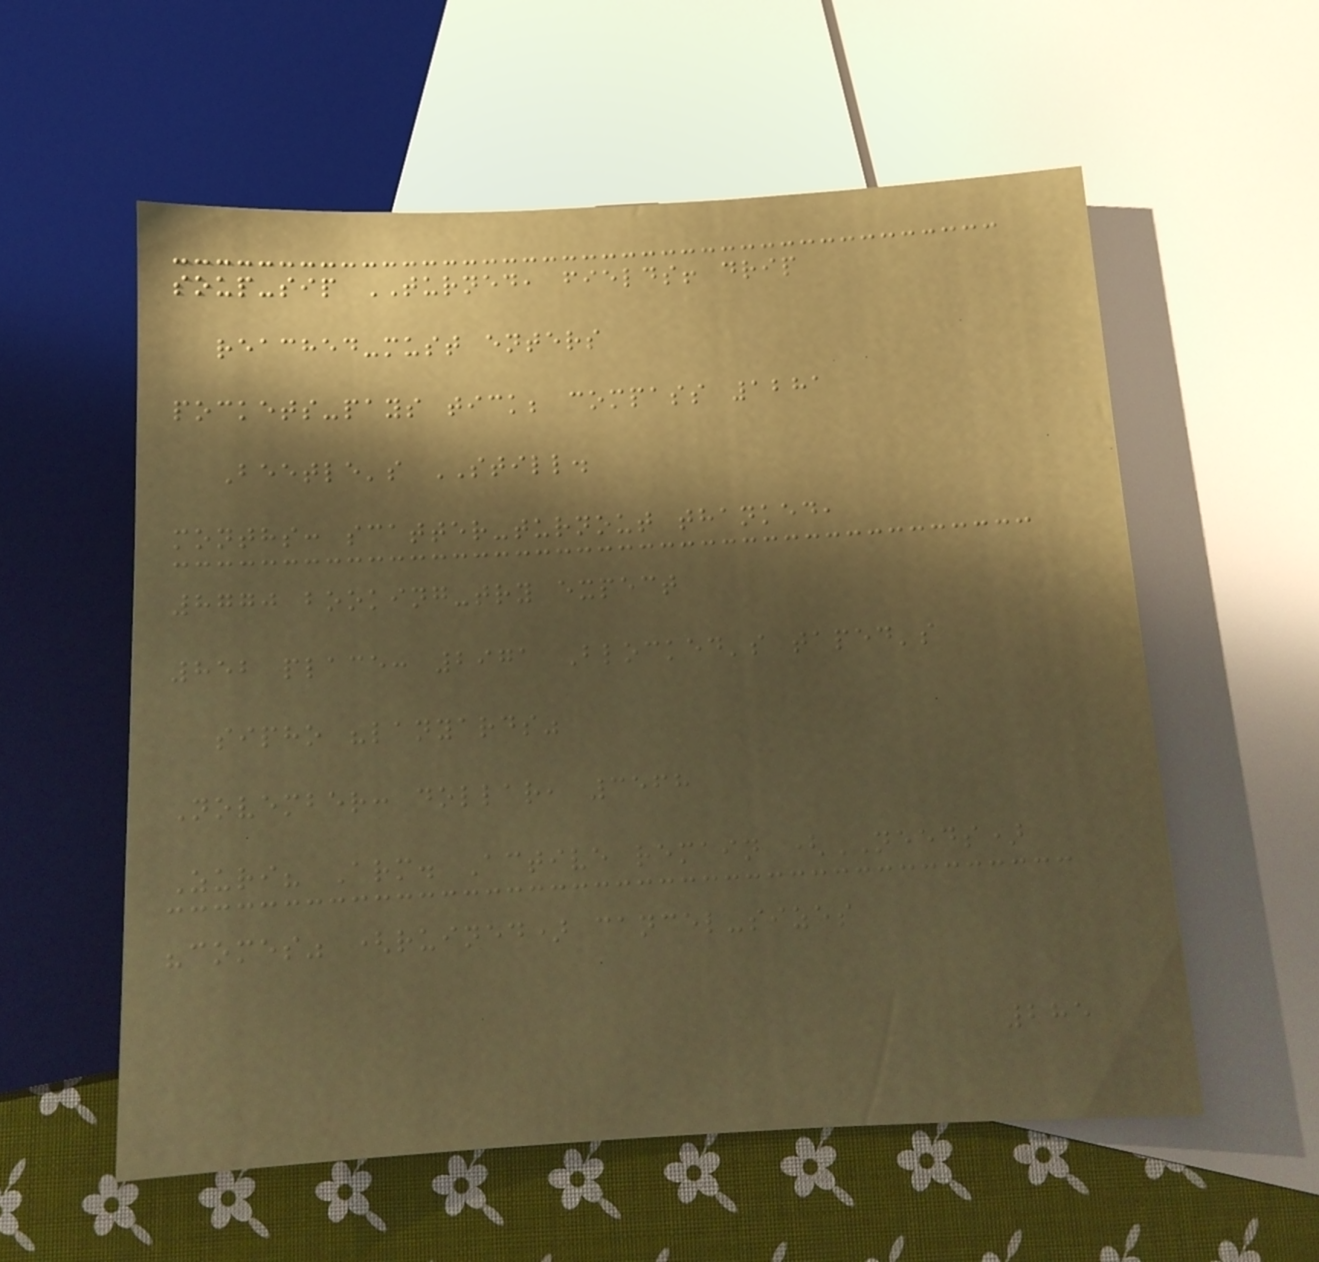soup-sip TURNED, fields! drip
reached-must enters
pockets-pays tick; compass 1281
Beetle's STILL.
months: scatter-turnout thanked,
8770 booking-try expect
852 place: 2971 Blocked's taped's
sipho "lanyards"
November: dollar, 3568
Zuri? Arm. Active remain (NEEDS)
"comes" (ruined) cancel-sizes
285
